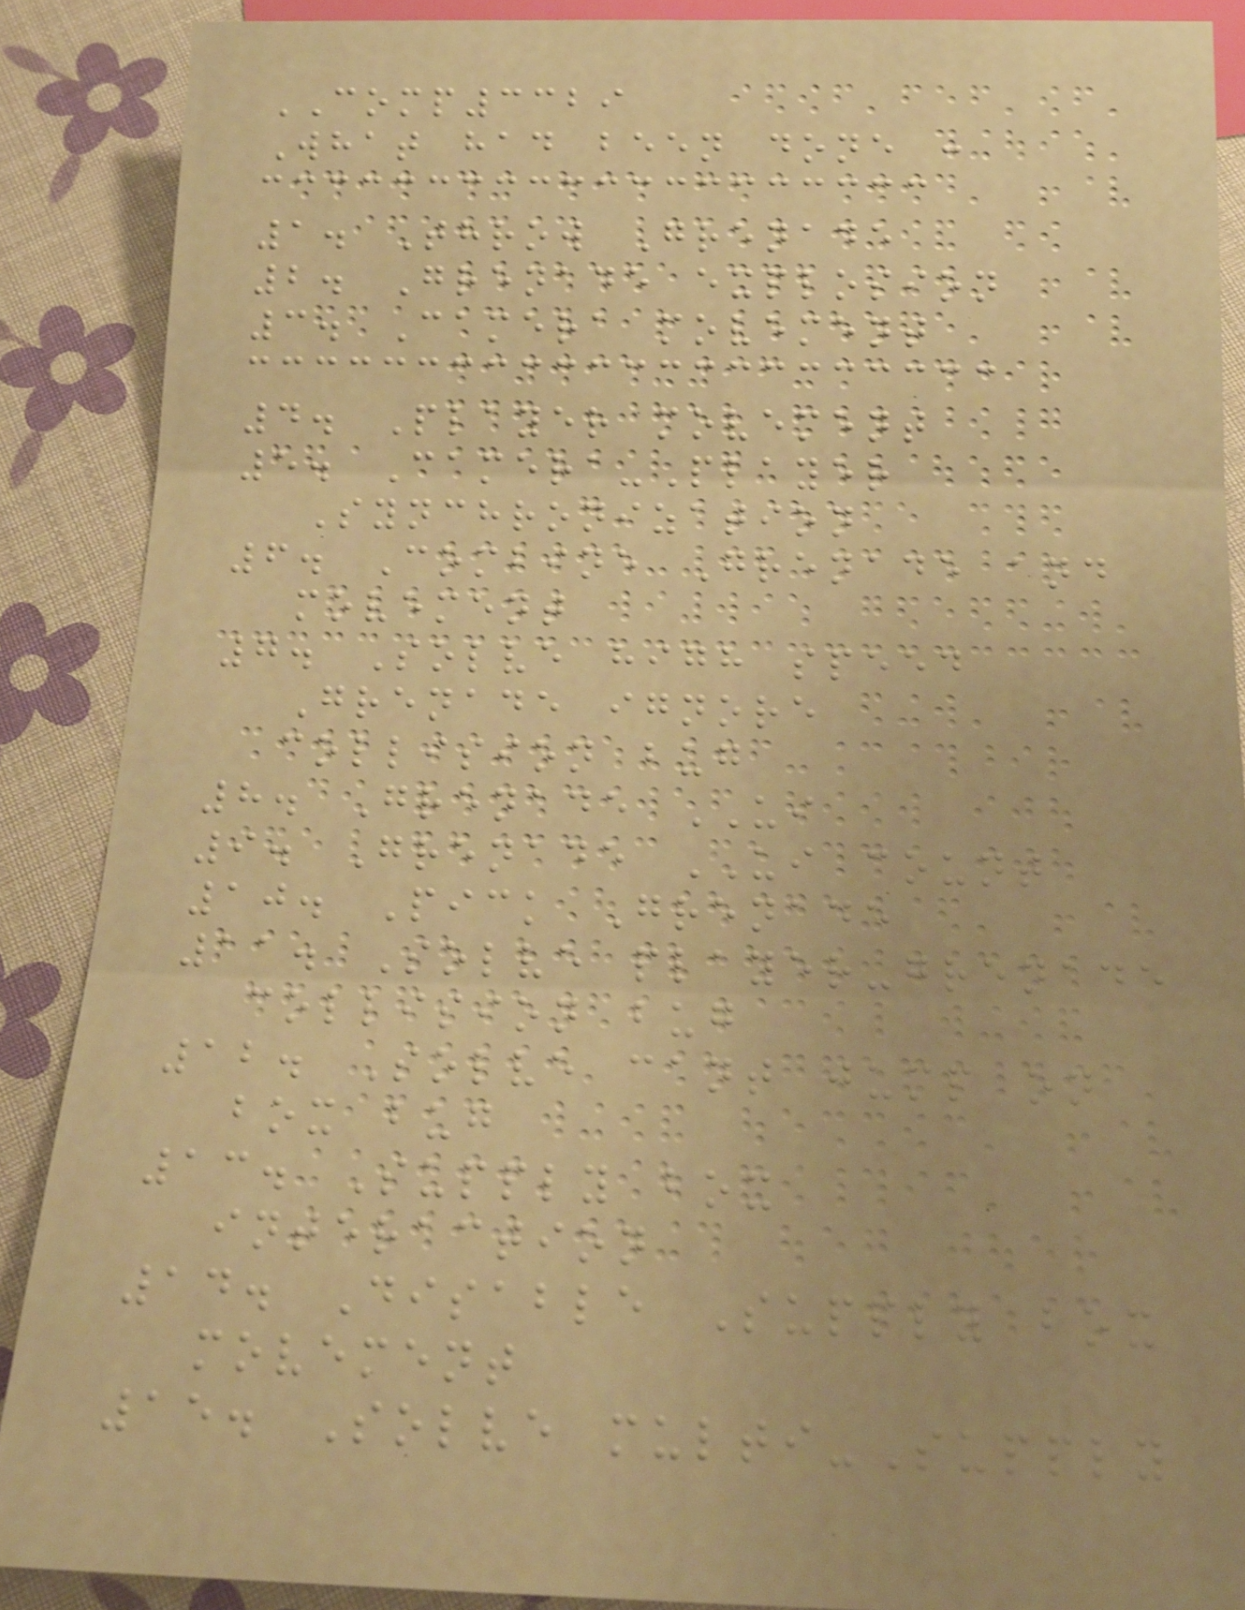COMP3329
What had been done :
1. Throw Grenade
2. Grenade explosion
3. Camera movement
4. Player movement
5. Camera-Player
Synchronization
6. Combine Grenade and
movement
7. Solve high speed
Grenade ignore
collision bug
8. Grenade UI
9. Grenade UI count
10. Pick Grenade
11. Solve player-grenade
collision bug
12. Solve cant jump on
box bug
13. Supply box
interaction
14. Disable Supply box
movement
15. Solve multi-Supply
